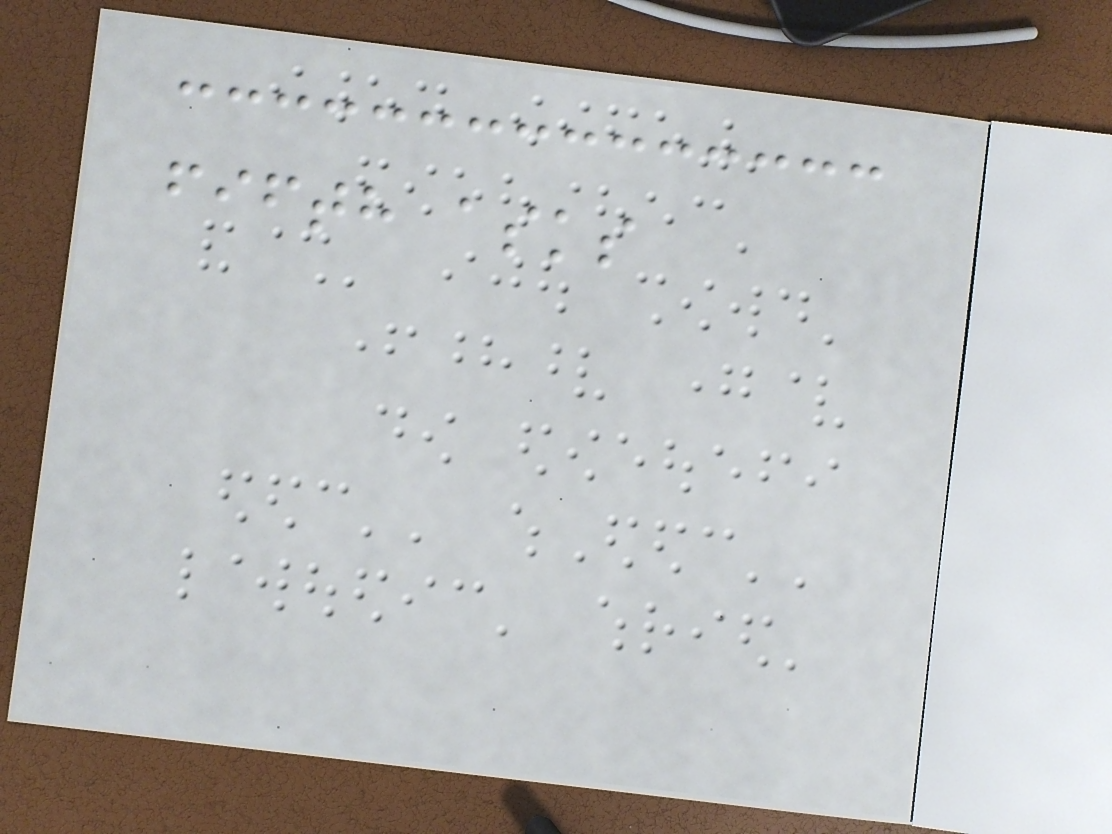fifth asks
